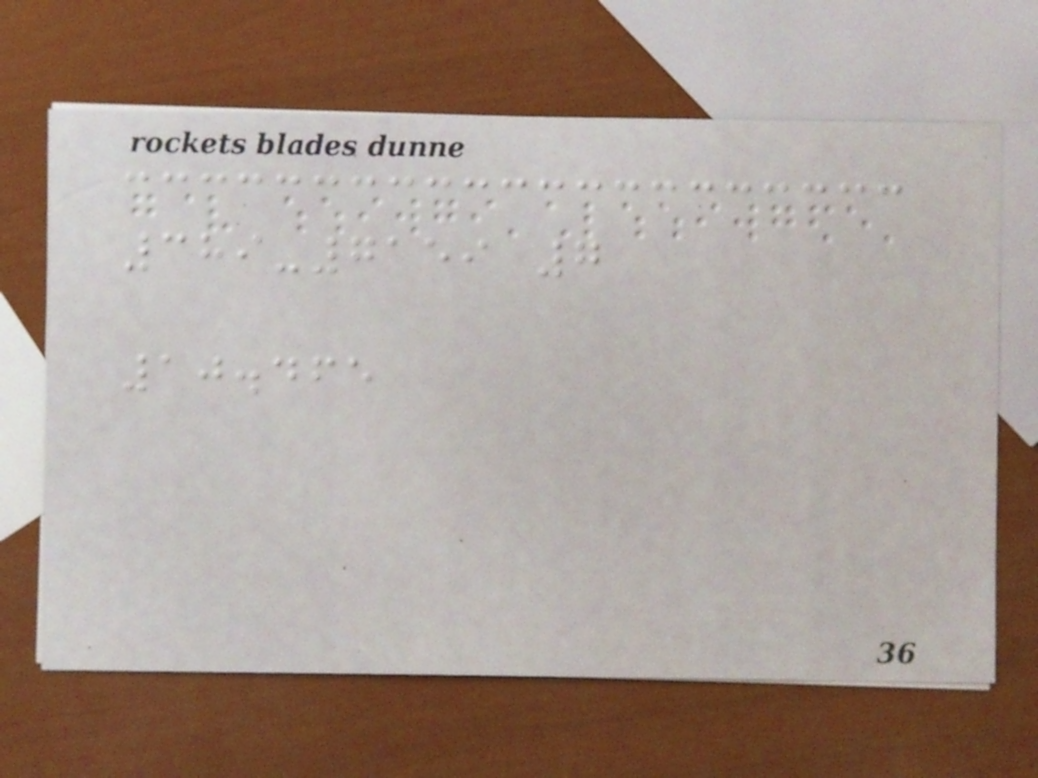389-7159 7
10.465
